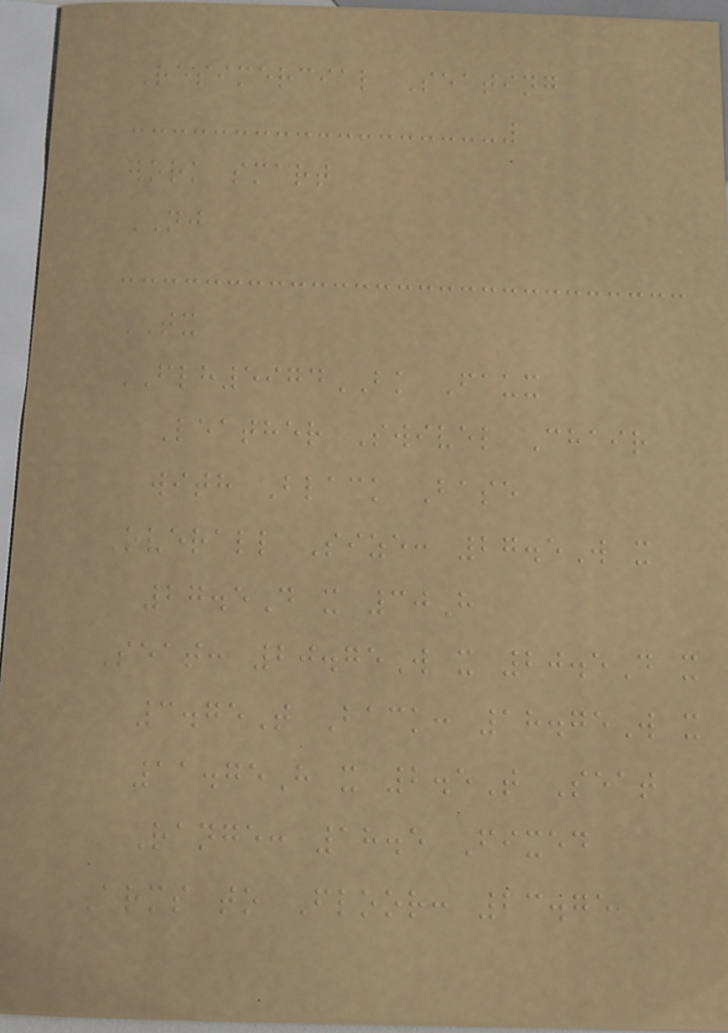Resimercial Seating
work smart
NJ
TX
FLH5974BK Faux
Leather Swivel Chair
with Black Base
Overall Size: 27.5W x
27.5D x 30H
Seat: 20.75W x 20.5D x
3.75T Back: 18.75W x
11.75H x 2.5T Seat
Range: 18.5 Fixed
Arms to Floor: 23.75
